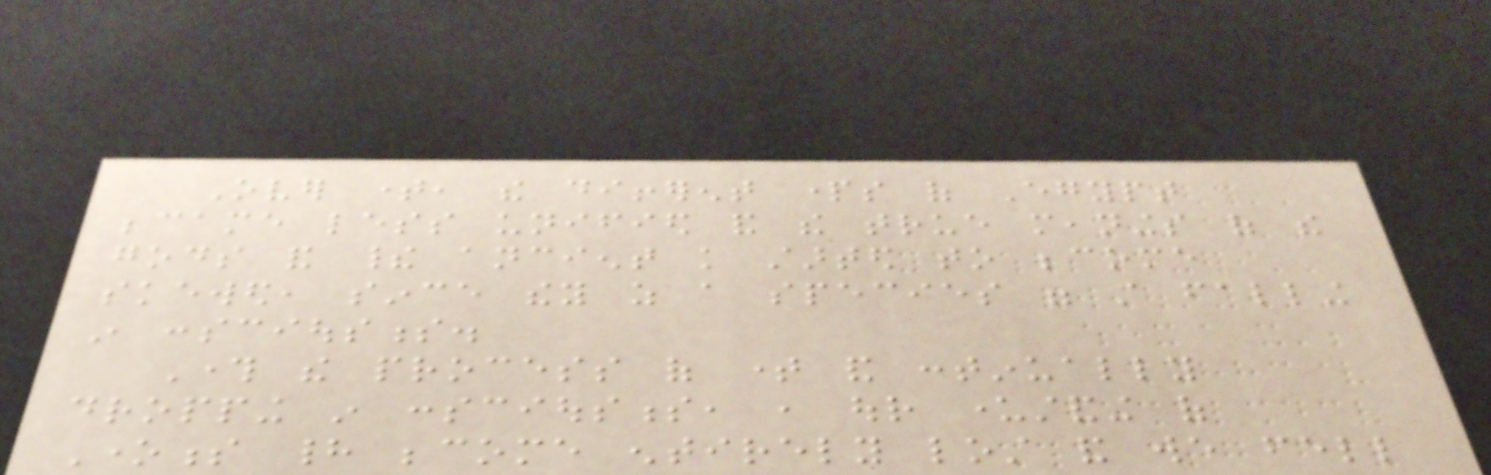Over time, the different parts of Egypt
became less unified and the true meanings of the
gods and their ancient knowledge started to become
skewed, since they as a species were still falling
in consciousness.
Through the process of time and continually
dropping in consciousness, , our understanding of
Oneness had become entirely lost and we fell
